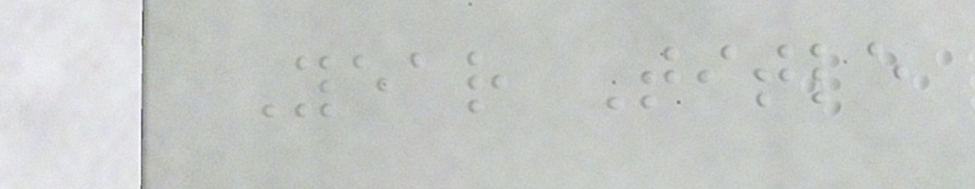Year Title
